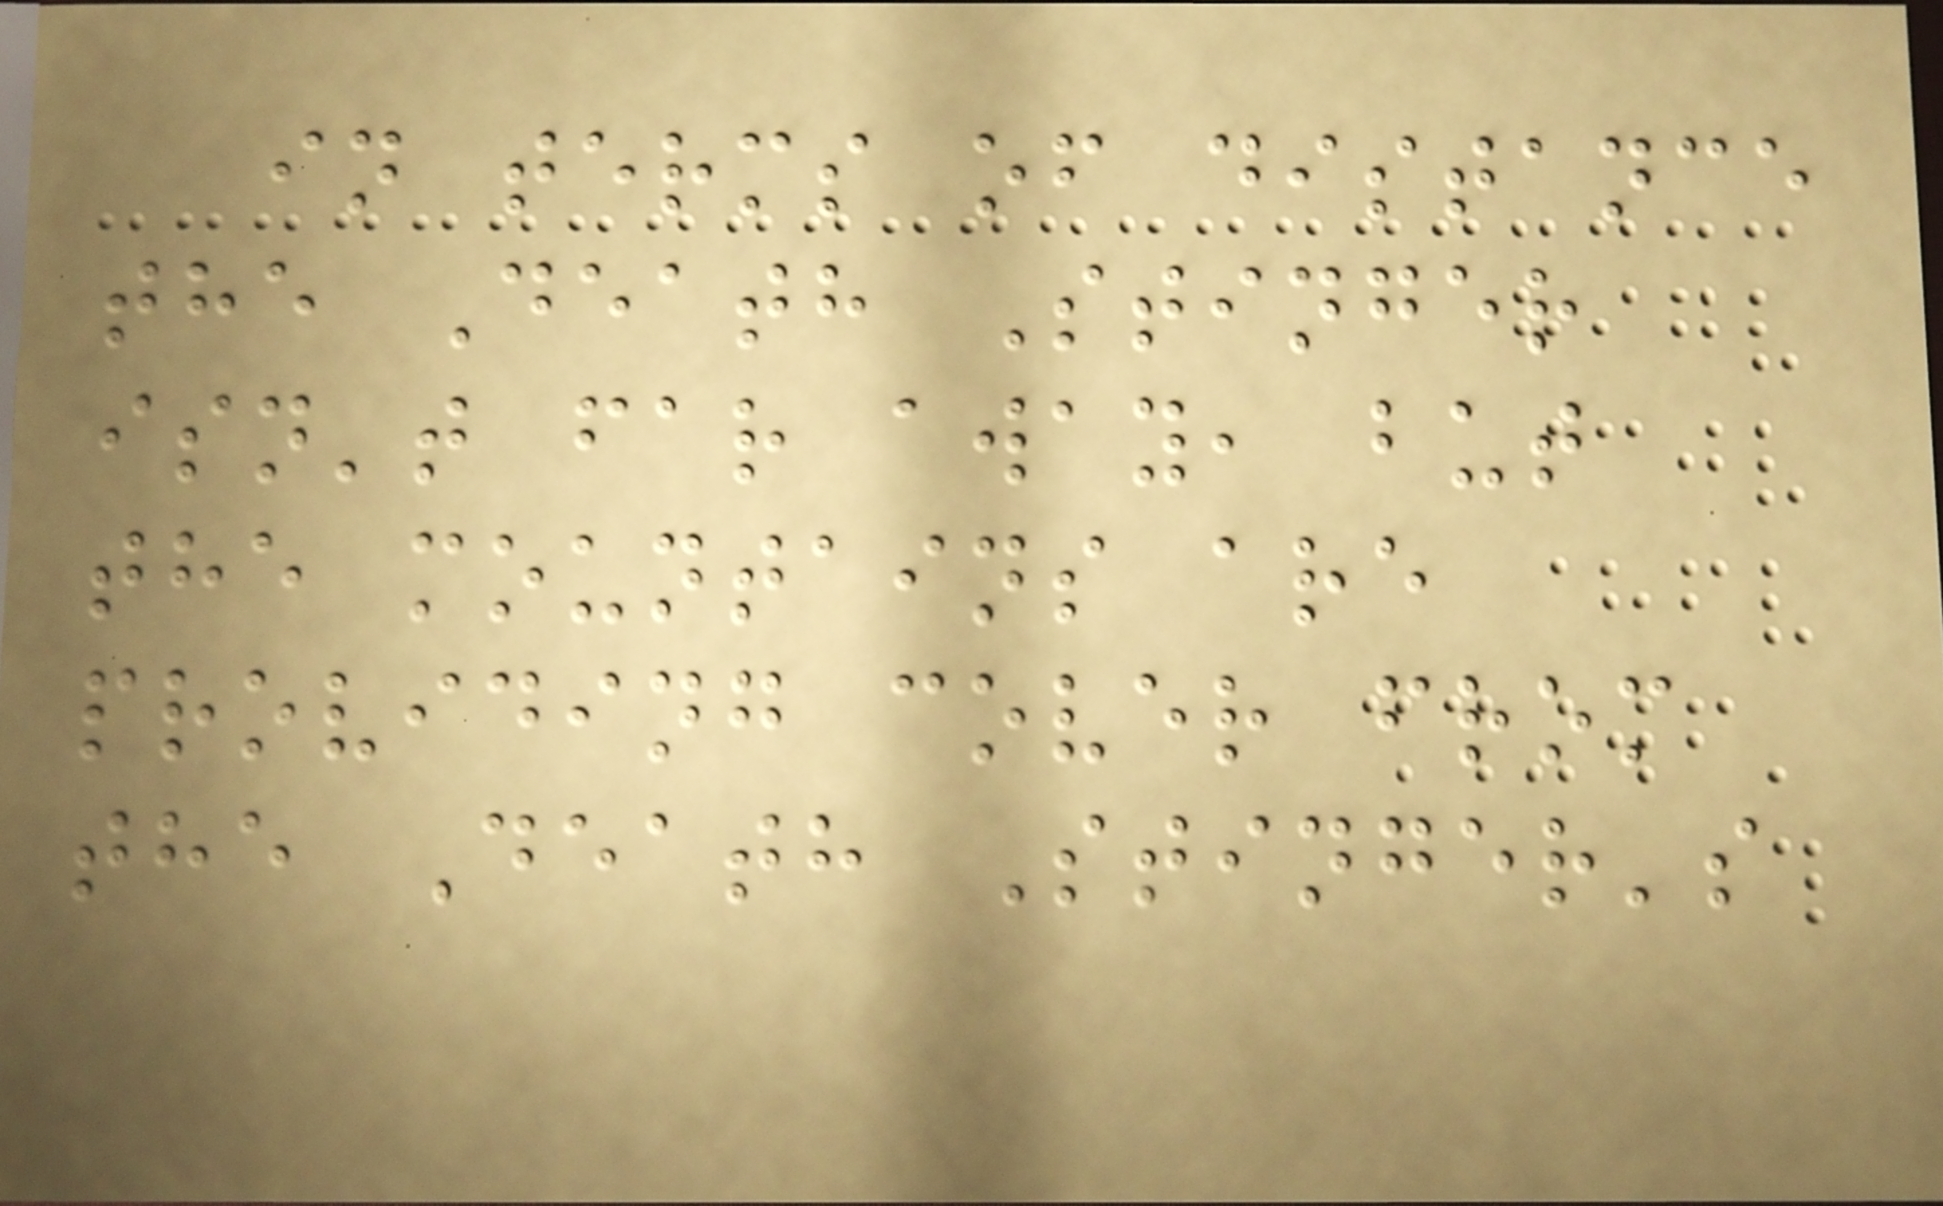in terms of distance
the Death Stinger
isn't far away, but
the mountains are
providing cover from
the Death Stinger's
